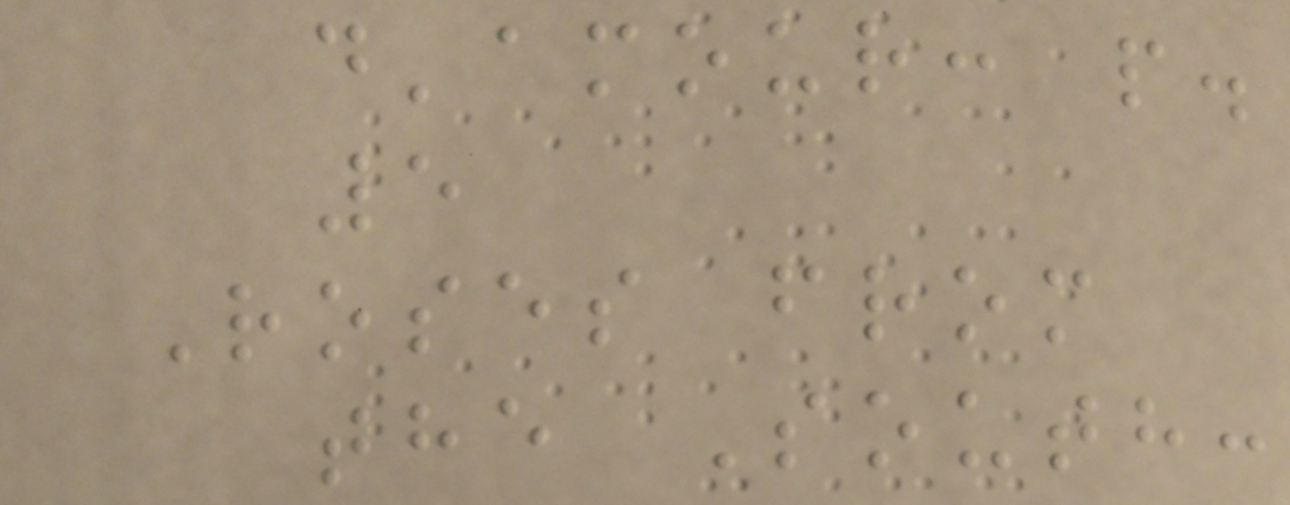d'amour: p.
5
Roses from
the South:
